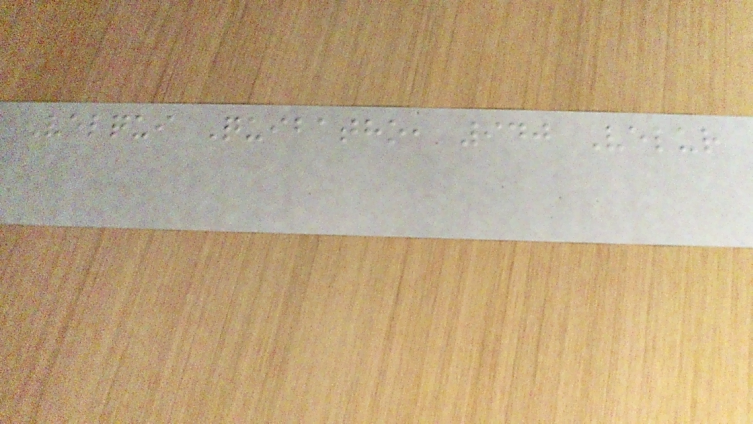Velqui Quibatho, 940 Velur
